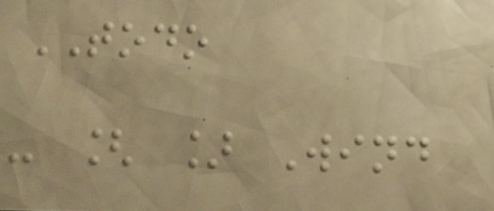TODO
- [ ] Wind
